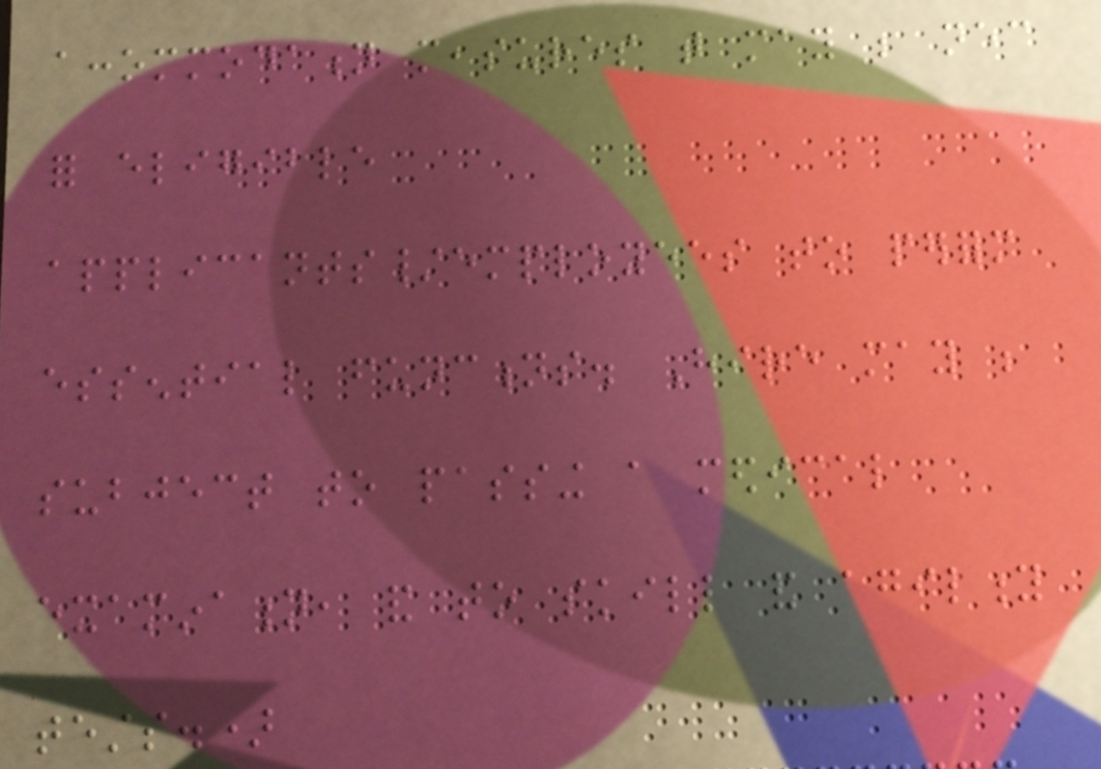accommodation measures that may be necessary
for eligible
applicants/employees to perform
essential functions. Hire may be
subject to passing a medical
examination, and to skill and agility
tests.)
